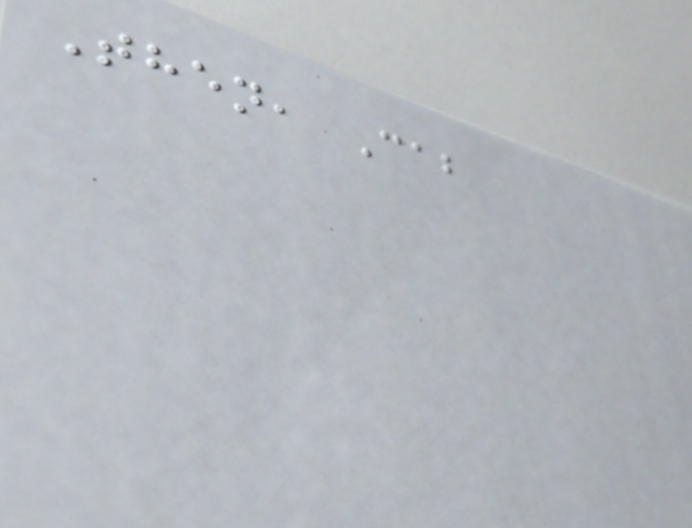Then, Cab
